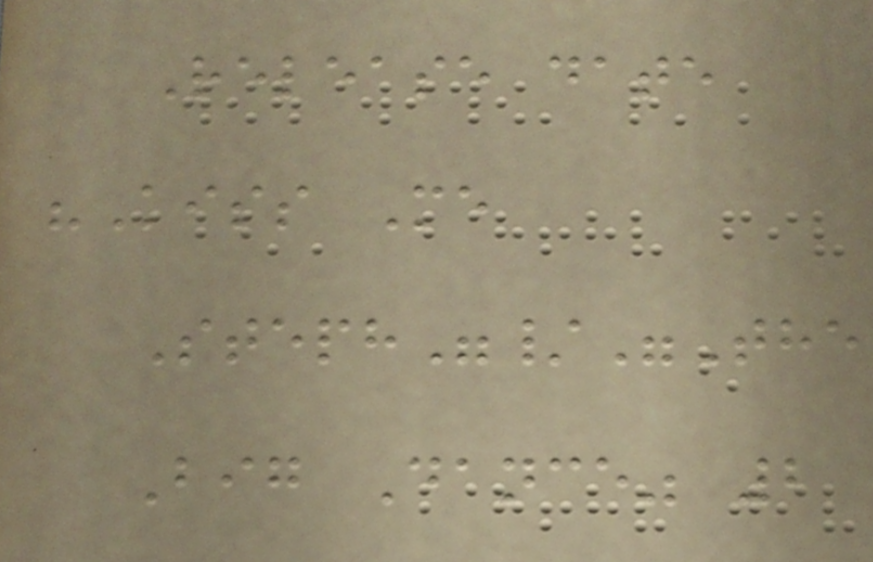Release date
"Kiss Me
Steph"/"The
Big Dance" 2
